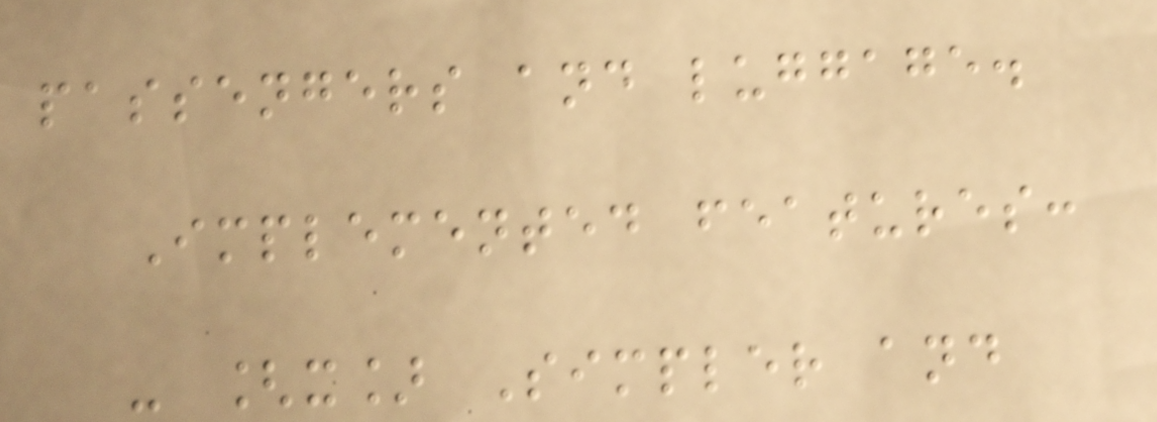passengers and luggage.
Implemented features:
- [x] Simpler and
